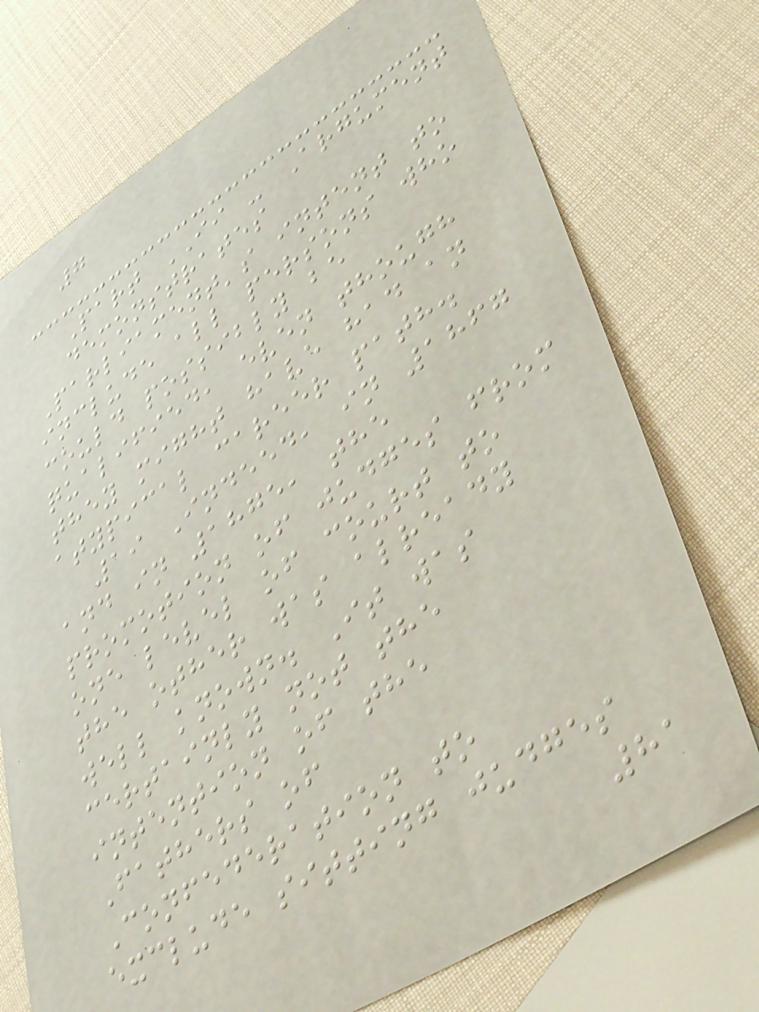7
Part II - Argument
demonstrates
Parliament's intent to
include all persons who
could possibly be
qualified, even though
they might have had an
atypical career path.
19 Indeed, in 1867
and in 1875, the
promotion of judges from
one level of court to
the other was already
well known. It was
certainly not the
intention of the
Fathers of
Confederation to
exclude sitting judges
81
